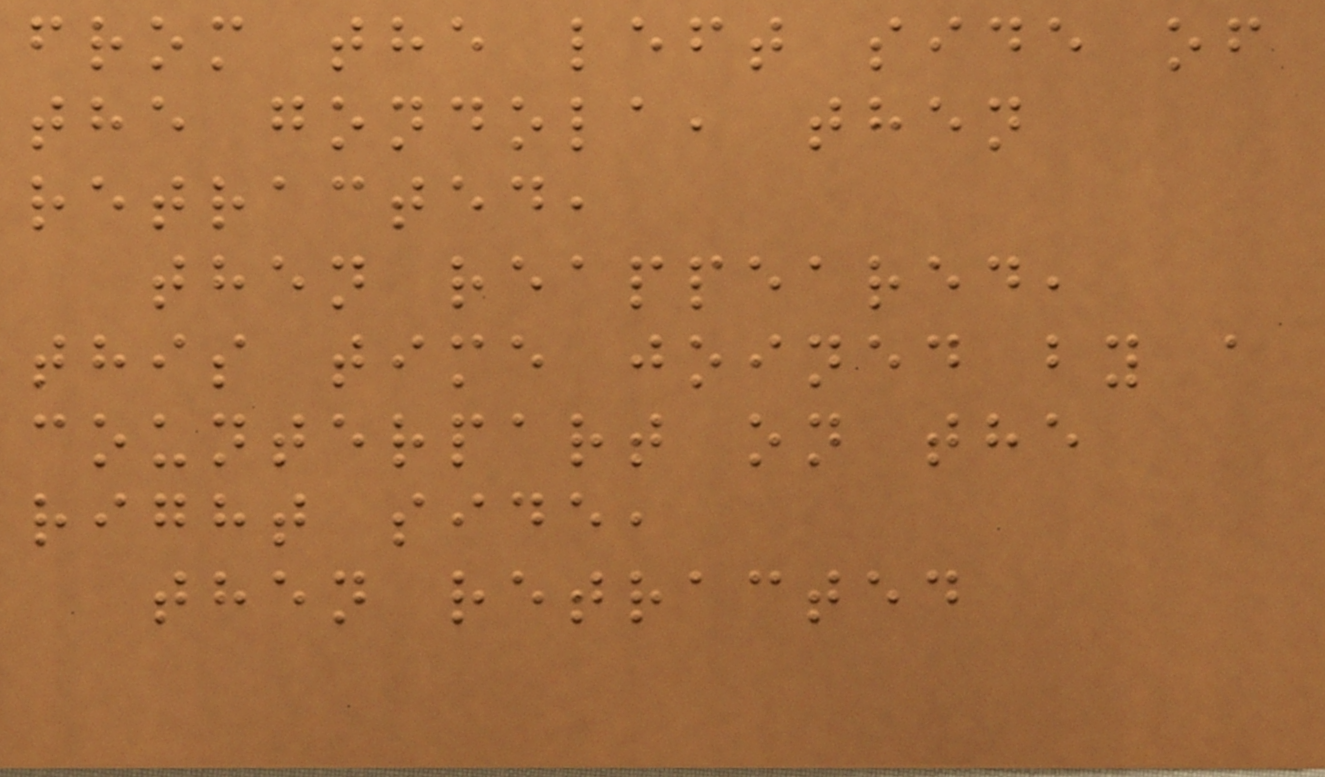from the left side of
the gondola, then
retracted,
then reappeared,
this time joined by a
counterpart on the
right side,
then retracted
